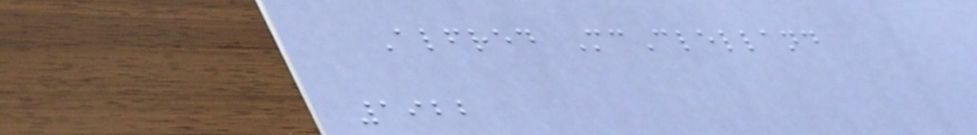Alfred McClelland
1922
